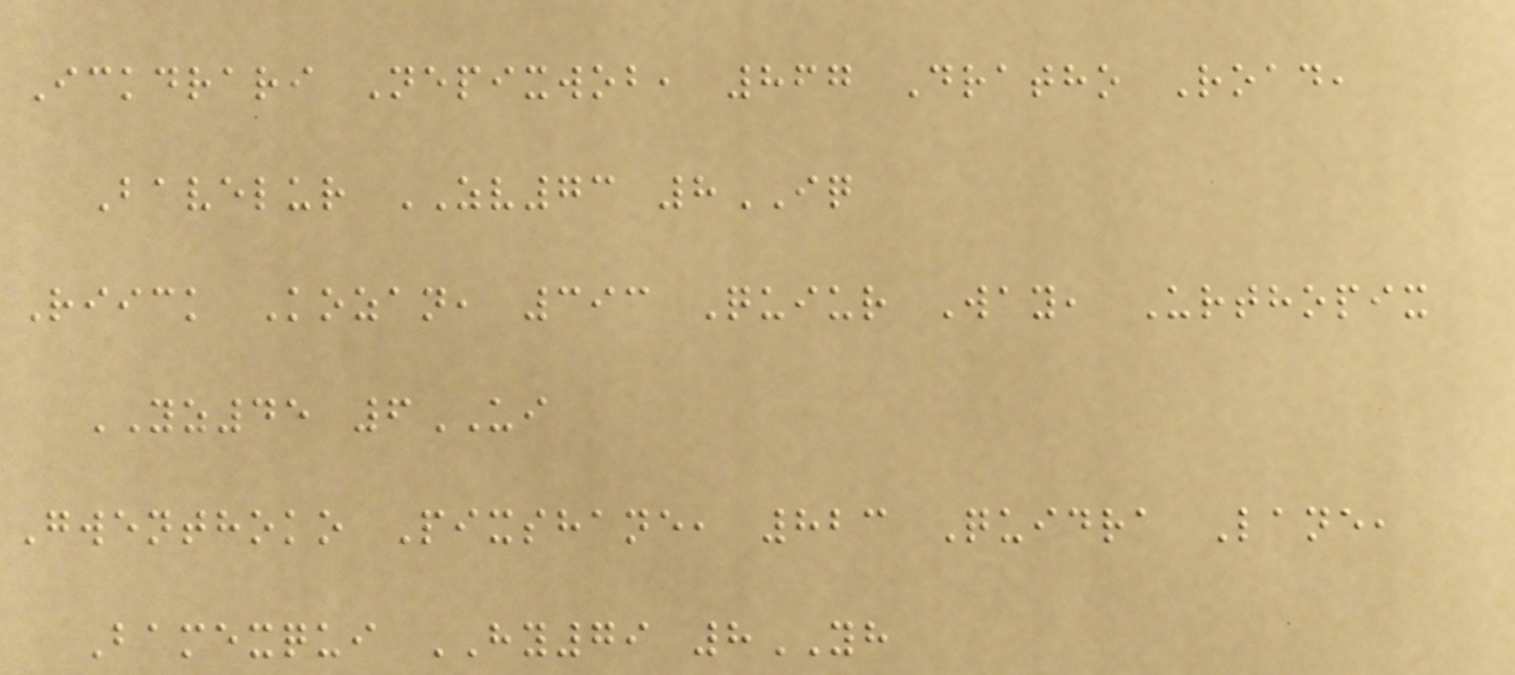Ickdrari Nepixwob, 867 Dratho Road,
Bavelur ZV73 8IQ
Riick Kozan, 393 Quiur Way, Urthopix
YZ45 6UI
Gwenthoko Pixshane, 823 Quidra Lane,
Bamexqui HY79 8YH
